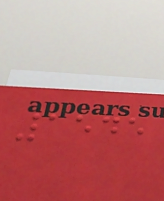1545
